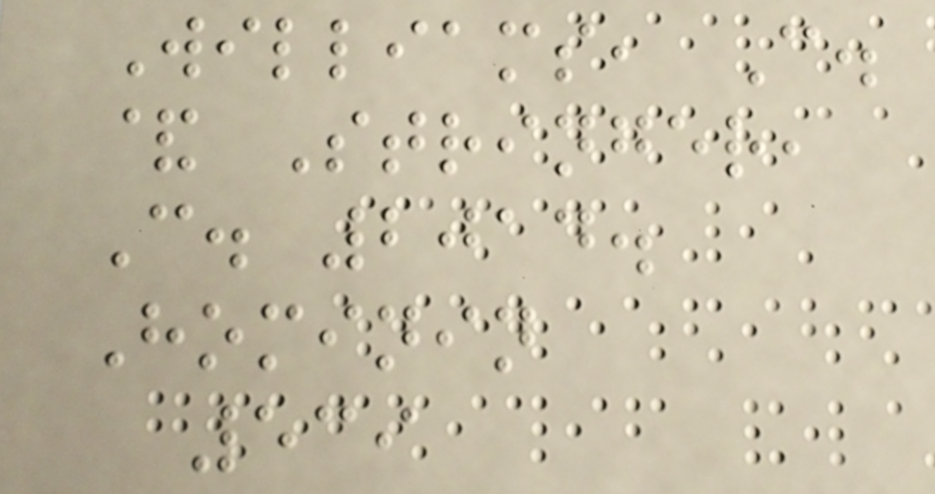Williams, C.
& Stringer,
C. 2014.
Hominin
539
